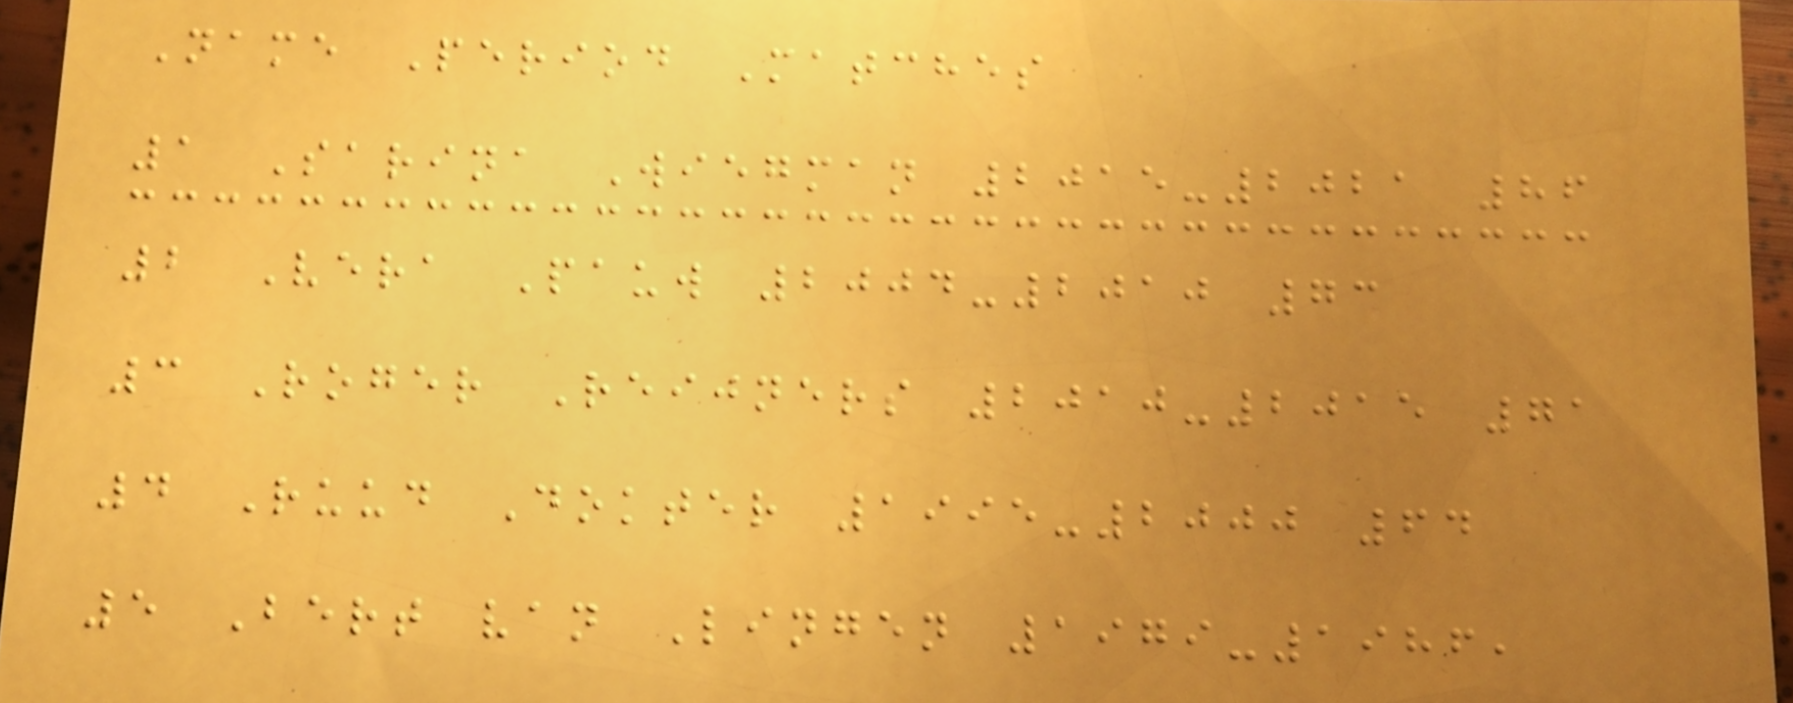Name Period Matches
1 Sarina Wiegman 2015-2021 86
2 Vera Pauw 2004-2010 73
3 Roger Reijners 2010-2015 71
4 Ruud Dokter 1995-2000 64
5 Bert van Lingen 1979-1986,
